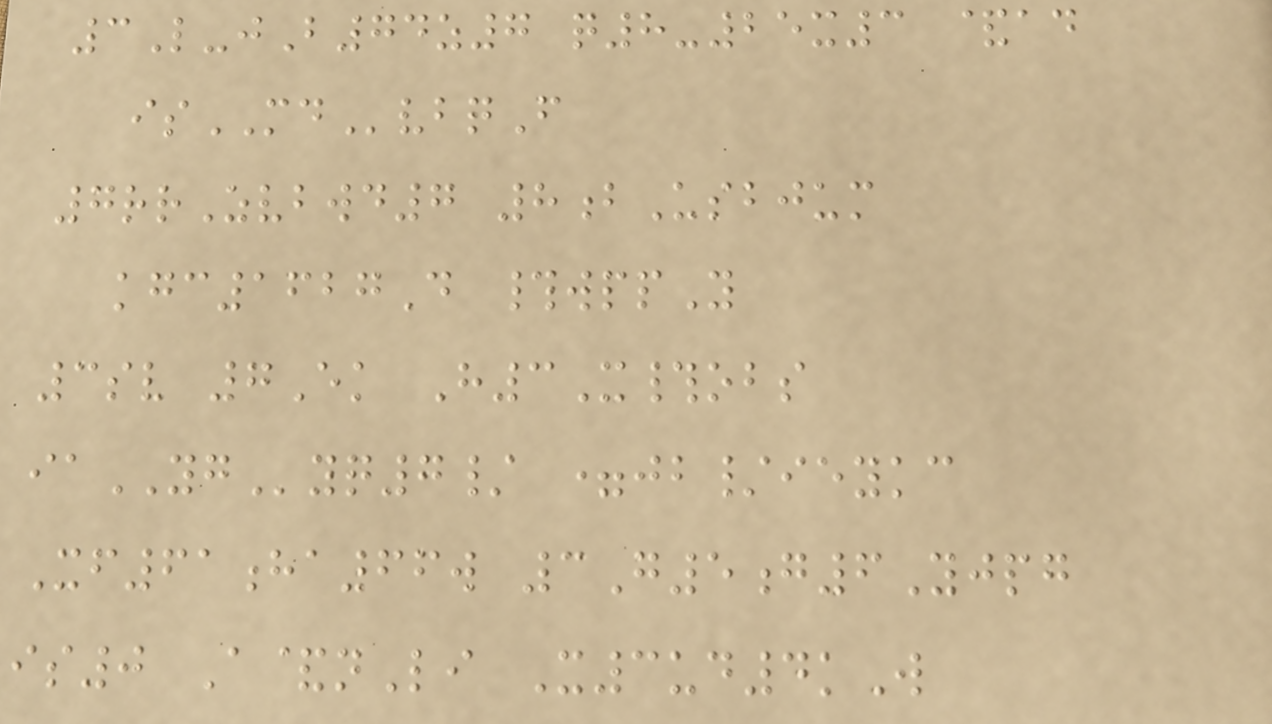3L-jB74z7 q8-25x3 &ad
isMDvbqF
7rrZvbwd7 8bUsbjum
kgc1627D #wppY
3sv 7Ek H3X#obs
iaYGyq7/ =jb/ieykc
Xf61ha66w 3G5g6Yjpg
is0 A&nLi X3ud4kW
